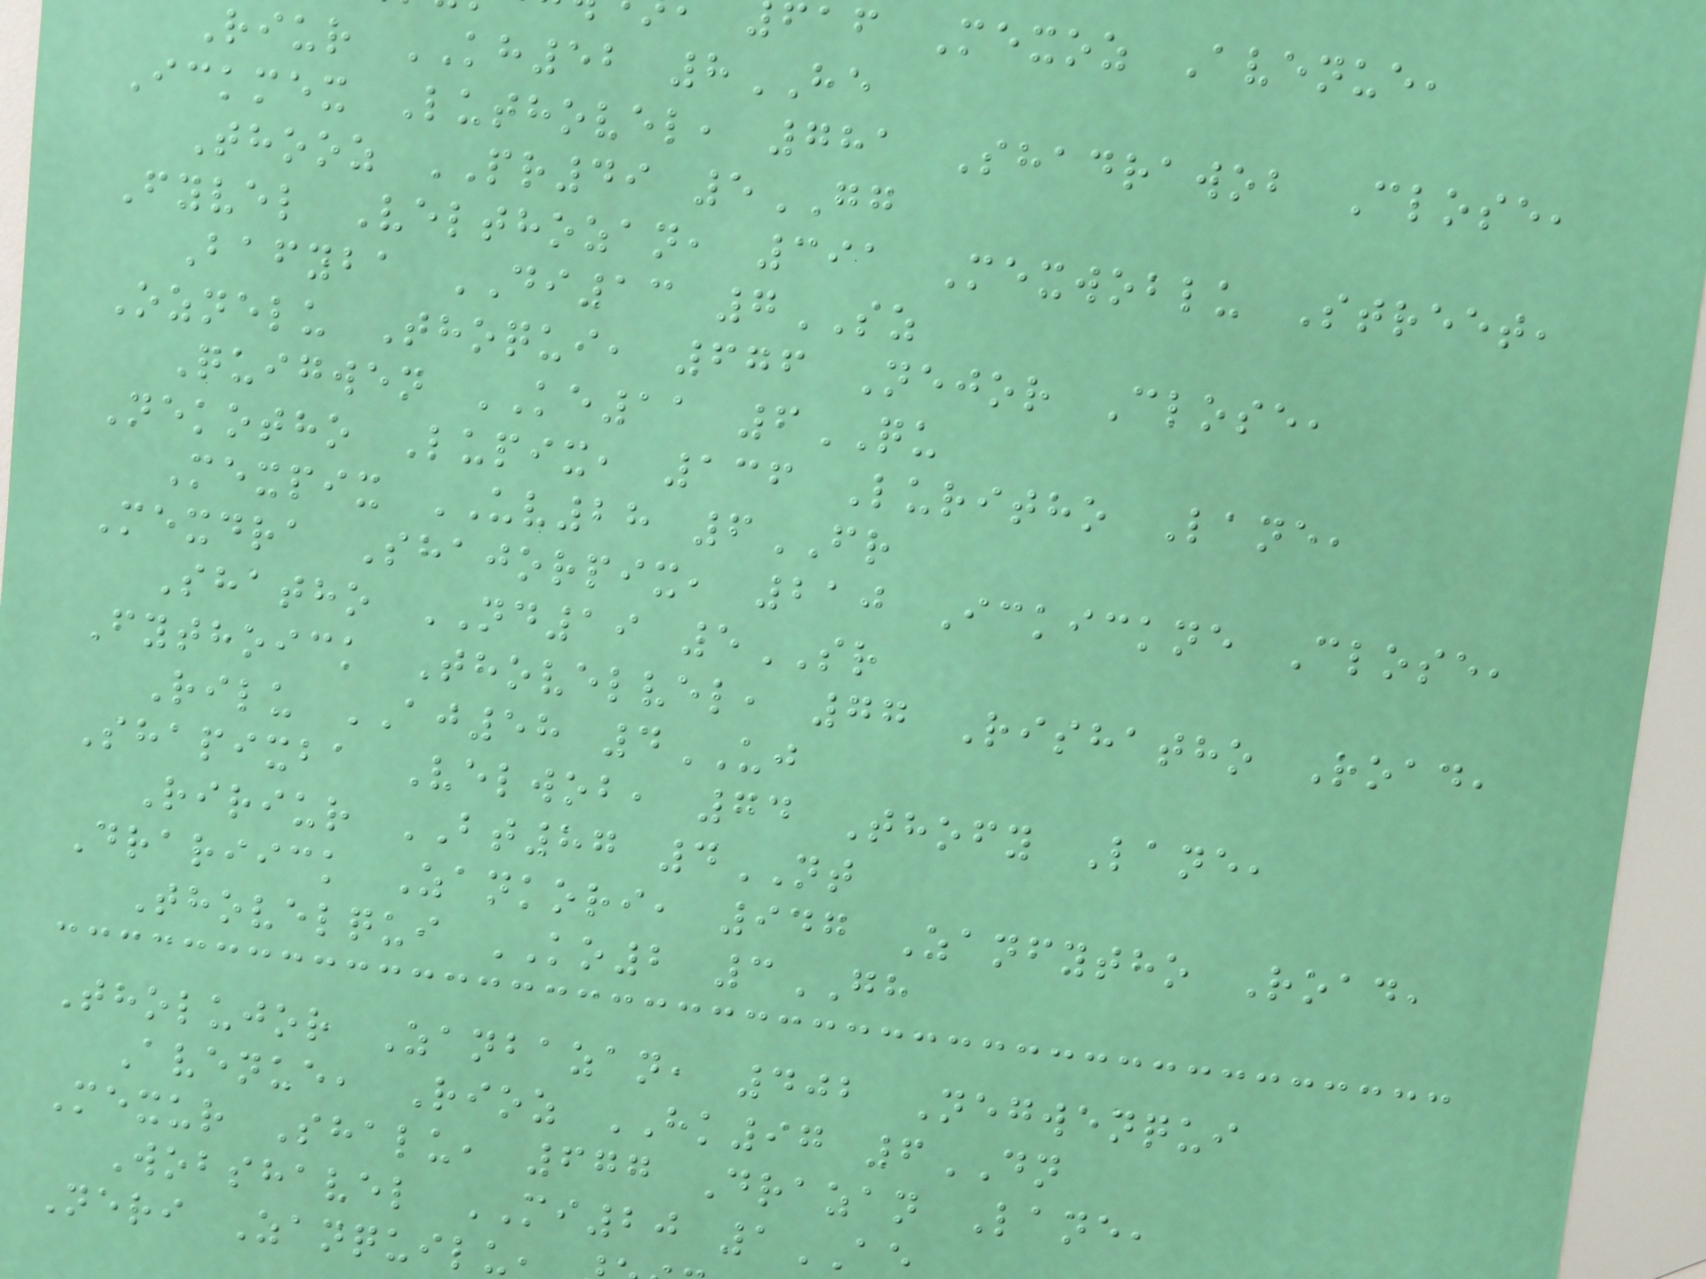faf Mexoz Avenue,
Riur KH52 8HE
Ickmex Luthovel, 781 Shadrawob Close,
Thooz PR49 5GG
Fyvel Velthozan, 391 Mexwoblu Street,
Bafyba DI13 7SZ
Oznelu Thoqui, 676 Nejor Close,
Quigwen KE11 6QU
Nekotho Lupix, 136 Luritho Lane,
Mexpix UV28 6FR
Mexdra Shajorpix, 210 Ickickne Close,
Shatho ND19 5SR
Fythoick Thovelvel, 77 Rishatho Road,
Rilu AJ58 4UJ
Shapixba Velwob, 74 Thofy Lane,
Ririur BT87 4NT
Drariick Zankori, 947 Zanfytho Road,
Thovelqui KO2 3GH
Tholujor Zanbazan, 402 Negwenqui
Avenue, Rioz HK97 6DN
Mexur Shalu, 677 Drazan Lane,
Wobshavel MI20 1
Neri Zanquilu
